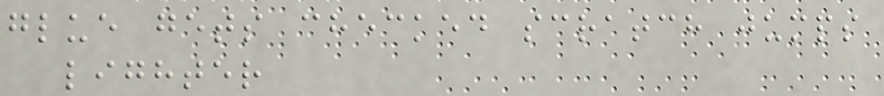glue gets checked scratch jumps
lighter
